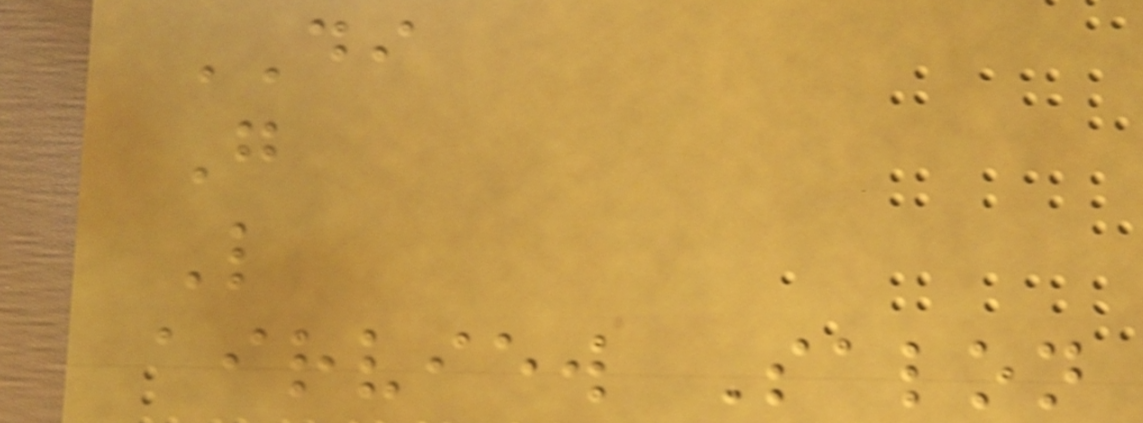DI
G
L
airview Salon
